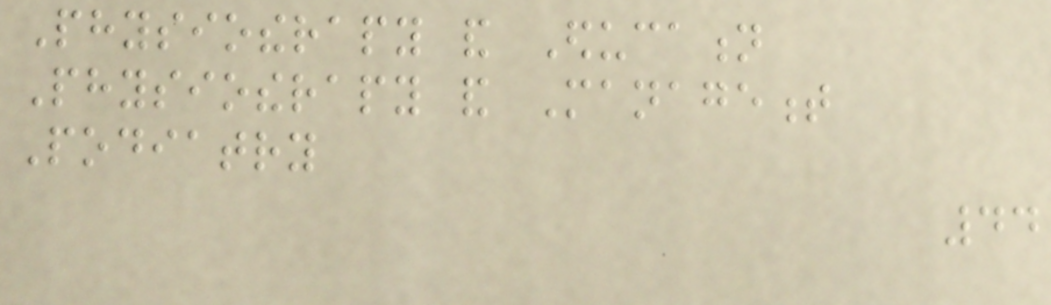Physiotherapy and Education
Physiotherapy and Management
Podiatry
44
